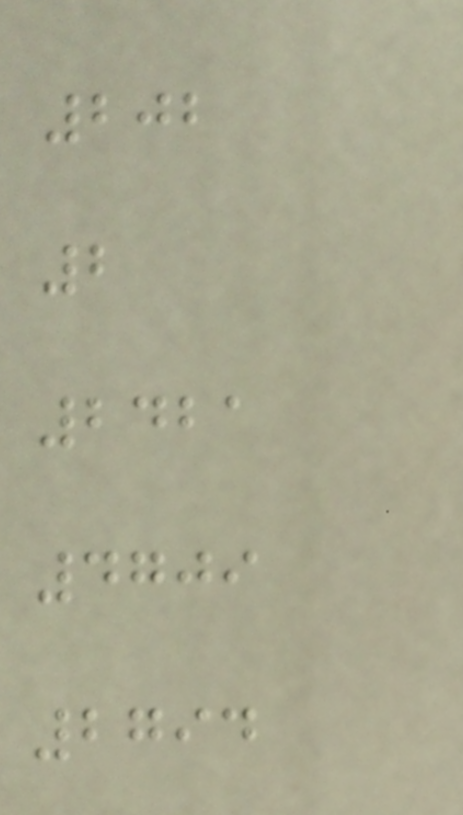202
2
2421
4709
2794
